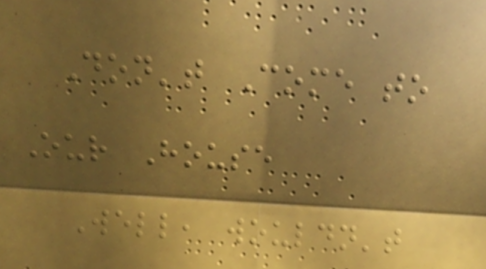Don't Come to
Our House
Well, wouldn't
